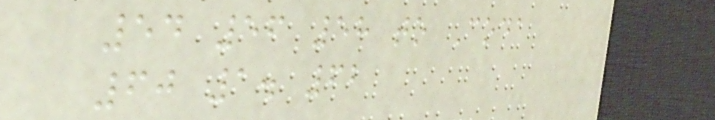54 56 58 to Coda
60 1. 62
